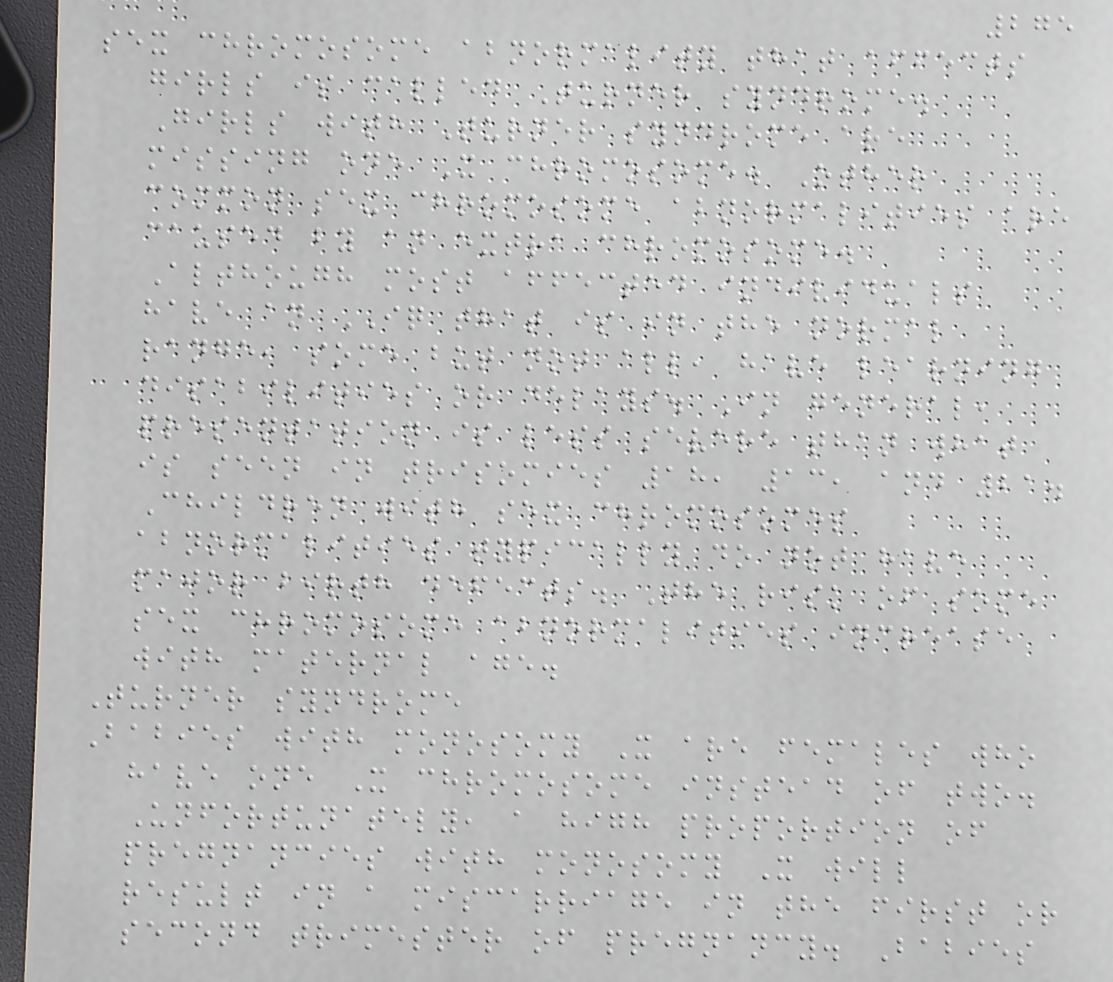275
sex chromosome abnormality that affects
girls is called Turner syndrome.
Girls with Turner syndrome are
missing one X chromosome. Other
common sex chromosome abnormalities are
caused by an extra chromosome.
Although most affected individuals
have an IQ that is in the normal
range, some but not all, have learning
disabilities or delays. In general,
presentation is less severe than what
is seen in trisomies 18, 13, and 21.
Children with sex chromosomes
abnormalities typically do not have
major birth defects. The risk of some
sex chromosome abnormalities increase
with maternal age.
Turner syndrome
Babies with monosomy X are females who
have one X chromosome instead of two.
Unfortunately, a high proportion of
pregnancies with monosomy X will
result in a miscarriage in the first or
second trimester of pregnancy. Babies
